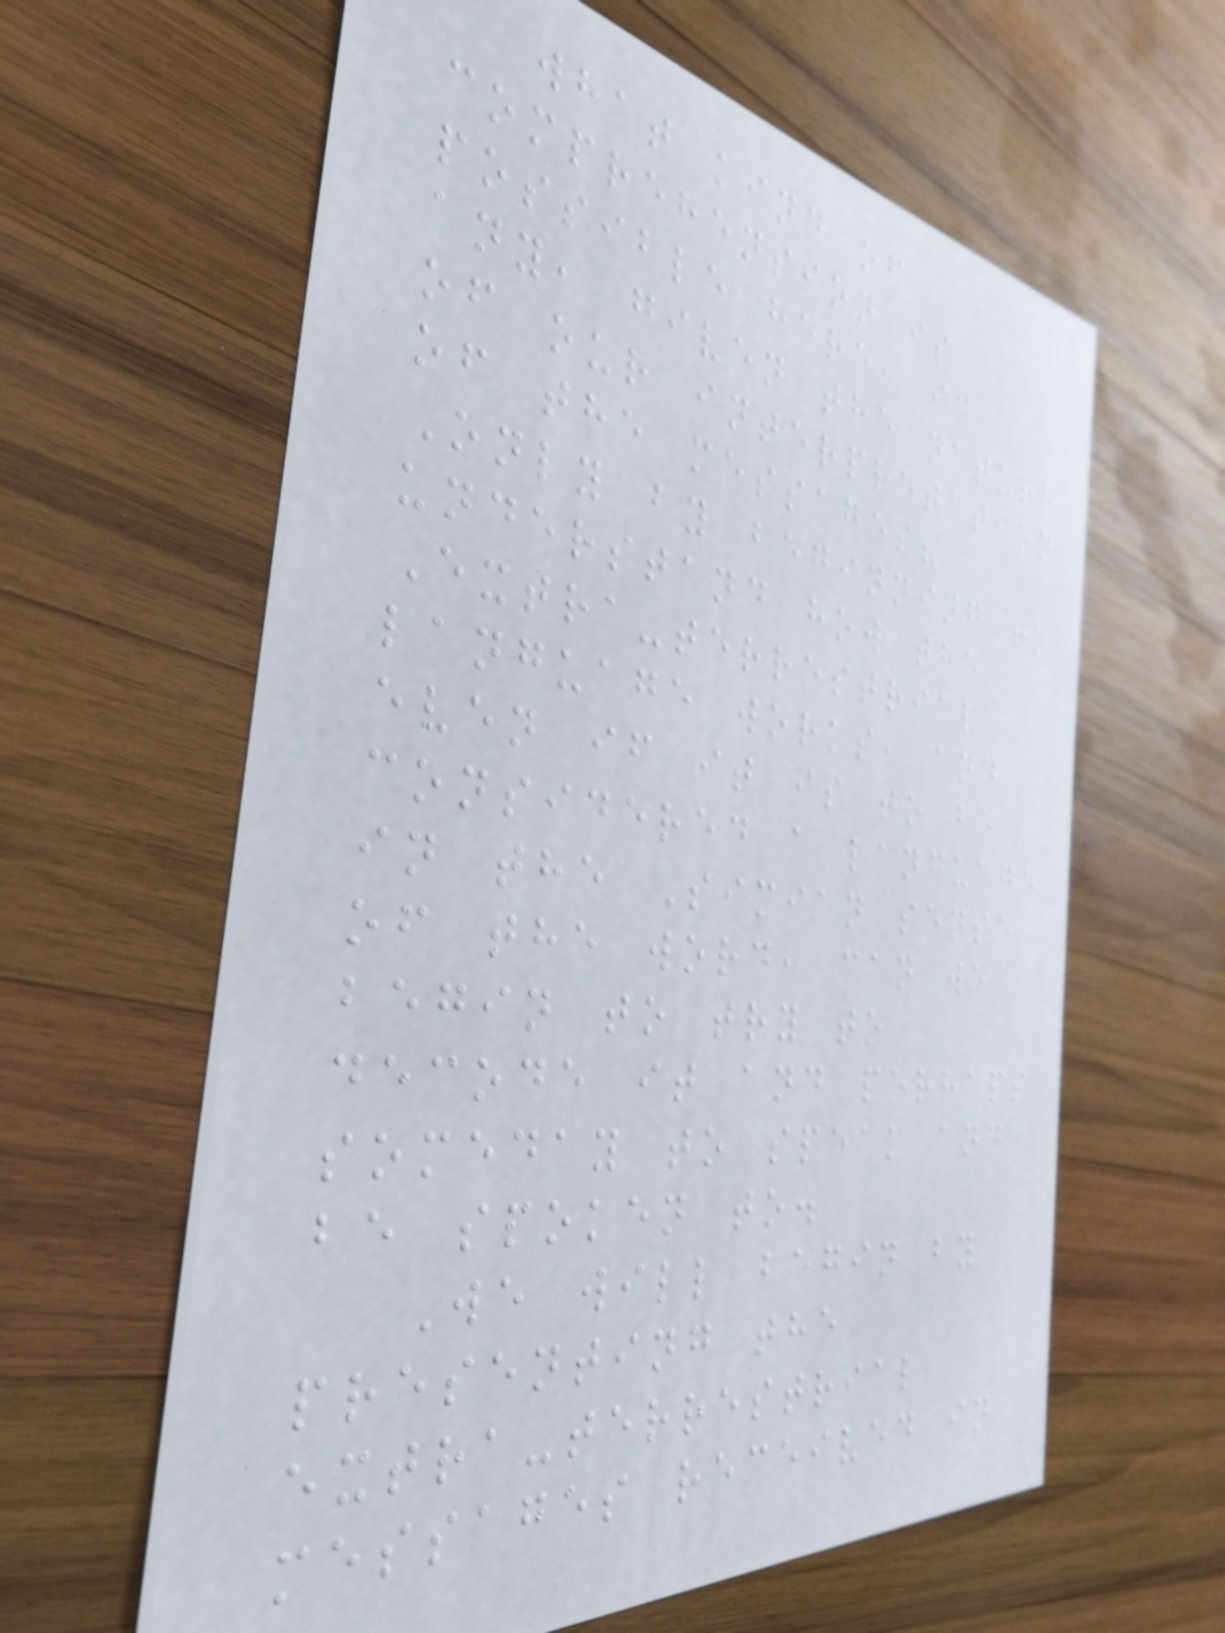what kind of
comprehension is
possible here, if
any, given the nature
of our interpretation
of the messages?
Only by beginning to
understand how the
Extra-terrestrial
language works, and
even if it is to be
considered a language
in the Simian sense
of the word, can we
begin to try to
decode it and perhaps
someday to speak and
be spoken to.
We will begin by
presenting the
extra-terrestrial
messages received in
